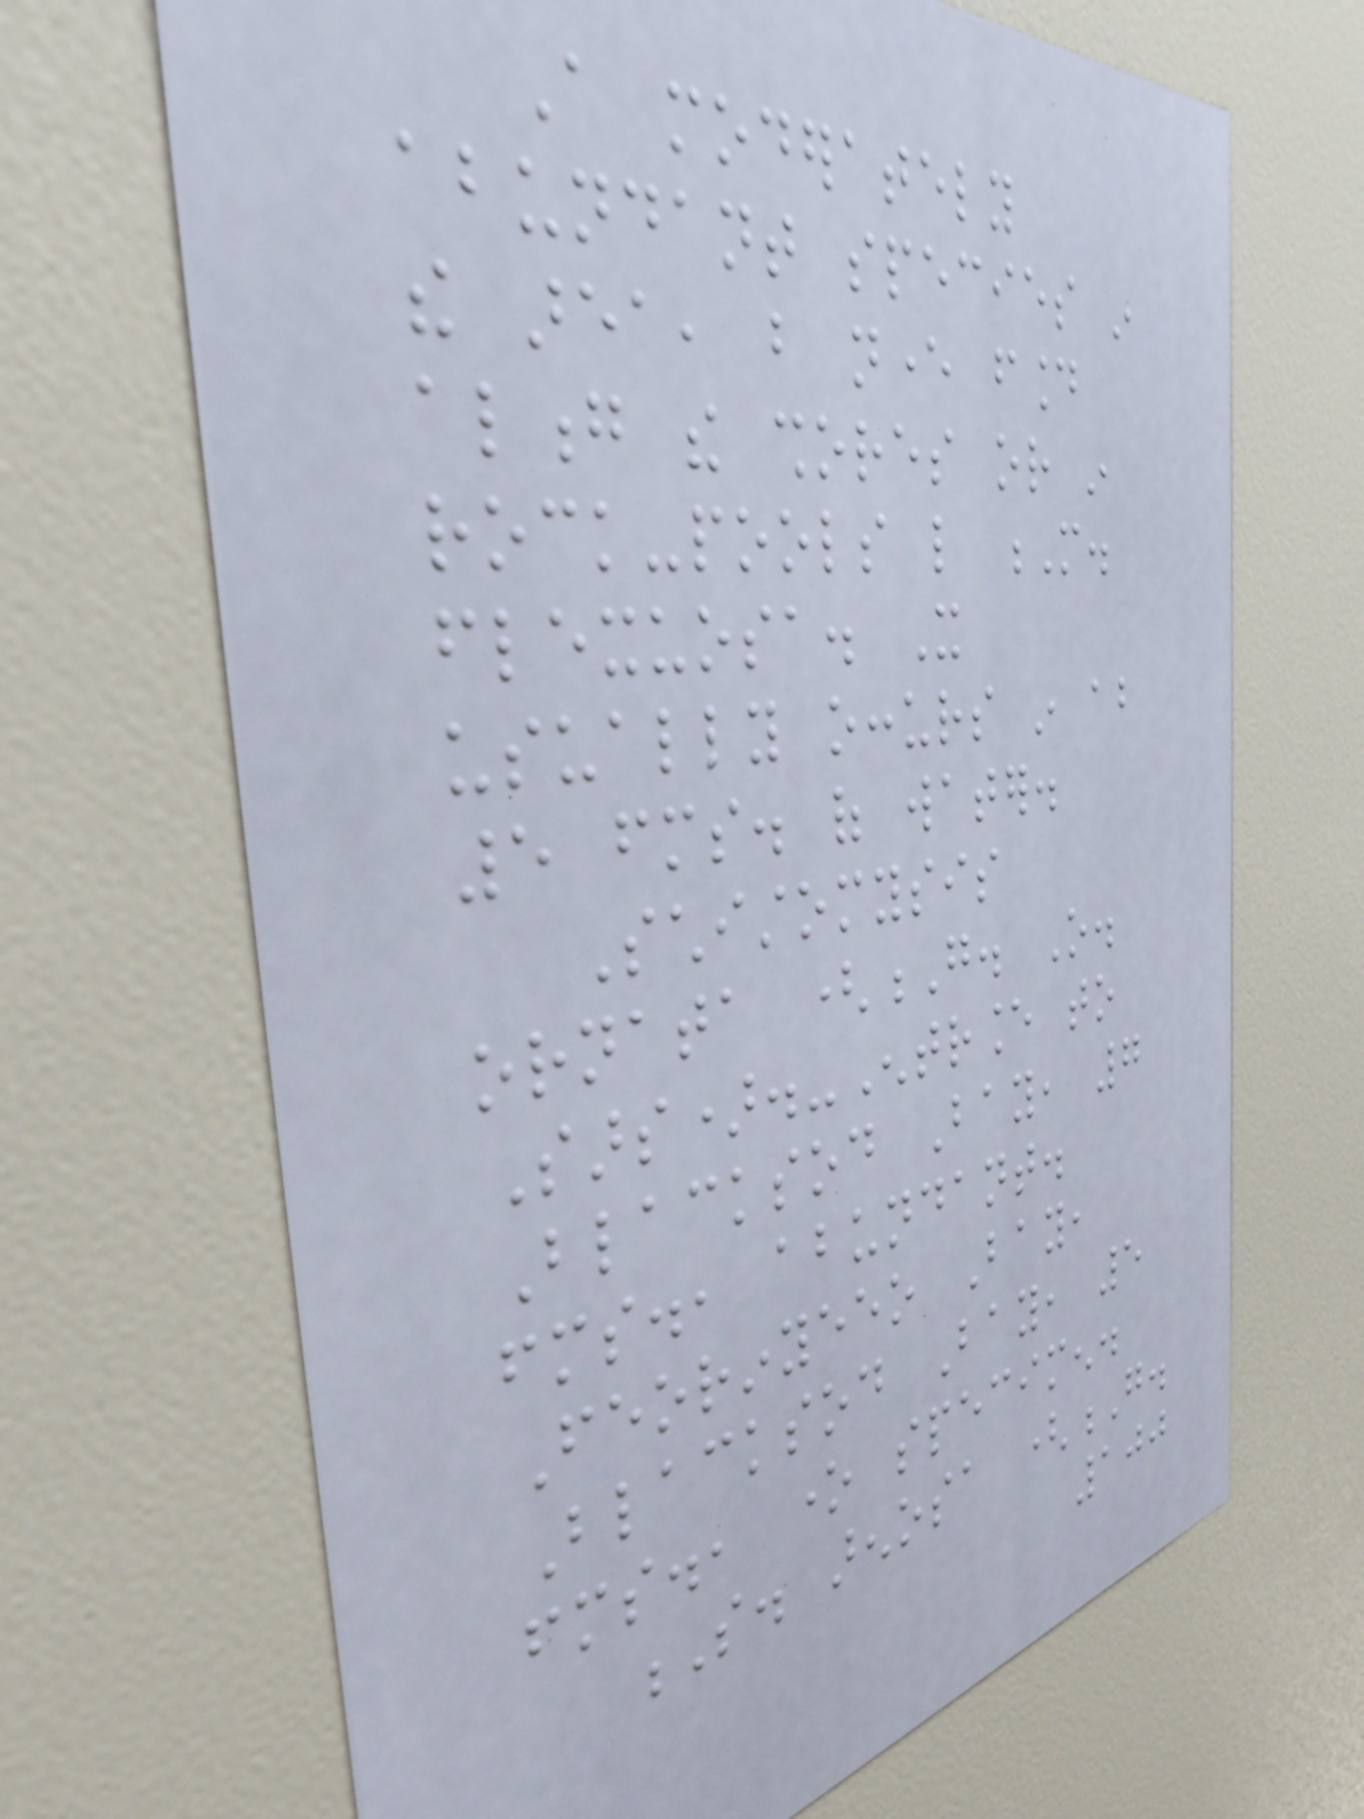A moderately
abundant species in
the area, but never found
along the shores or in
rock-pools like M.
flexuosa. It
usually occurs in about
5 fms. of water.
Schistomysis
ornata (G. O.
Sars).-Entrance to
Blacksod Bay, 7
fms., abundant.
Feorinyeeo Bay,
Blacksod Bay, 5
fms., one specimen.
S. arenosa (G.
100
